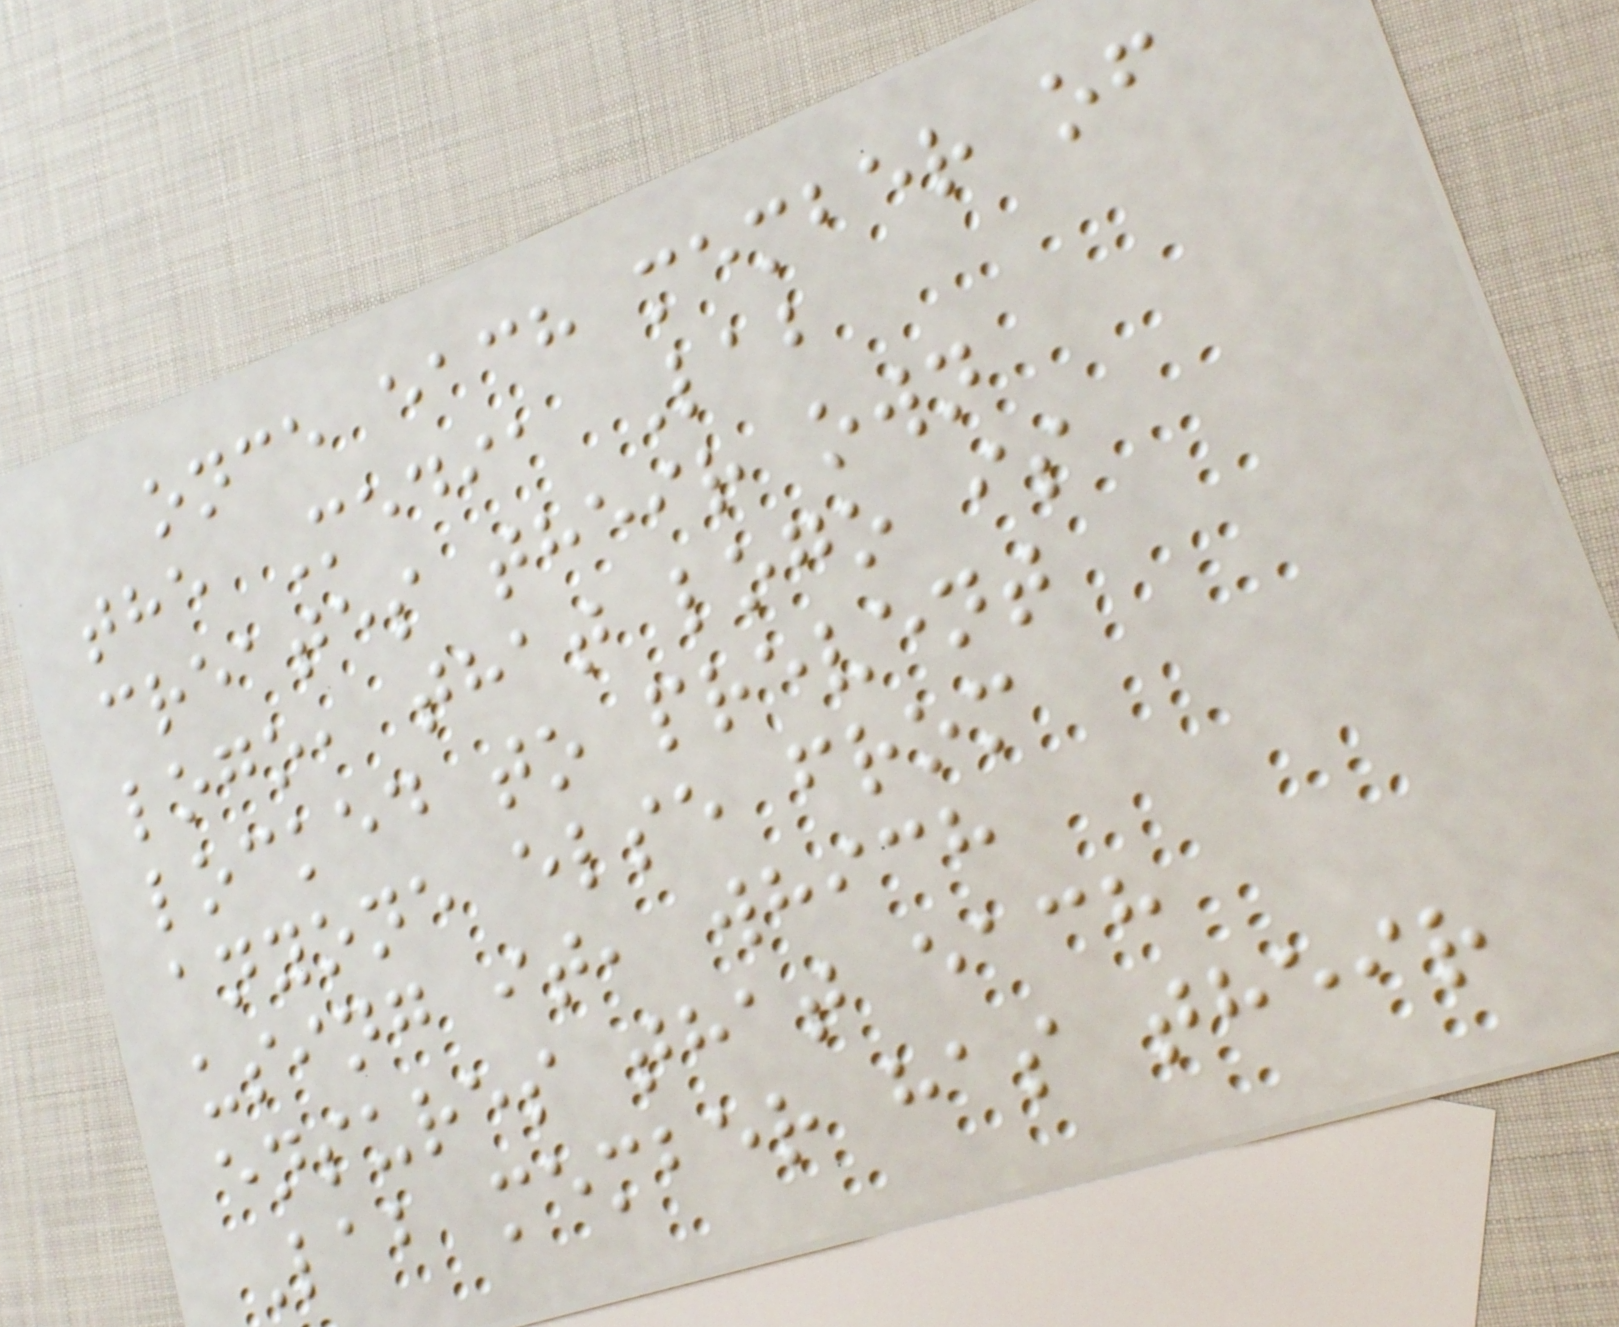once each member of
the Media Lab
creates their own
logo, that logo is
locked to prevent
anyone else from
using it, which
ensures that each
Lab member has their
